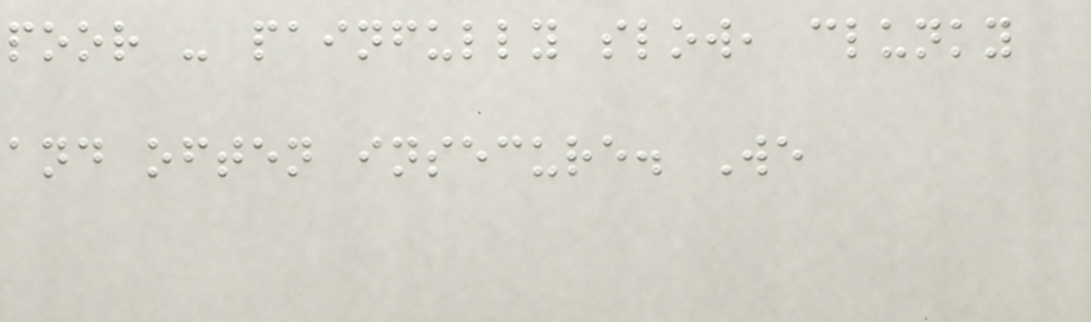poor - painfully slow, clunky
and often insecure. We
